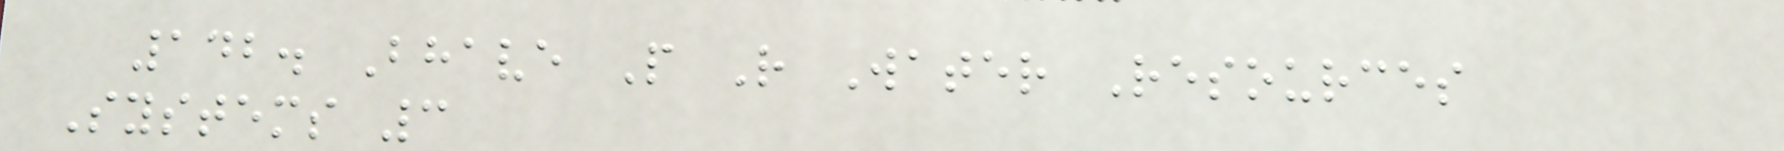142. Bhave P R Water Resources
Systems 3
